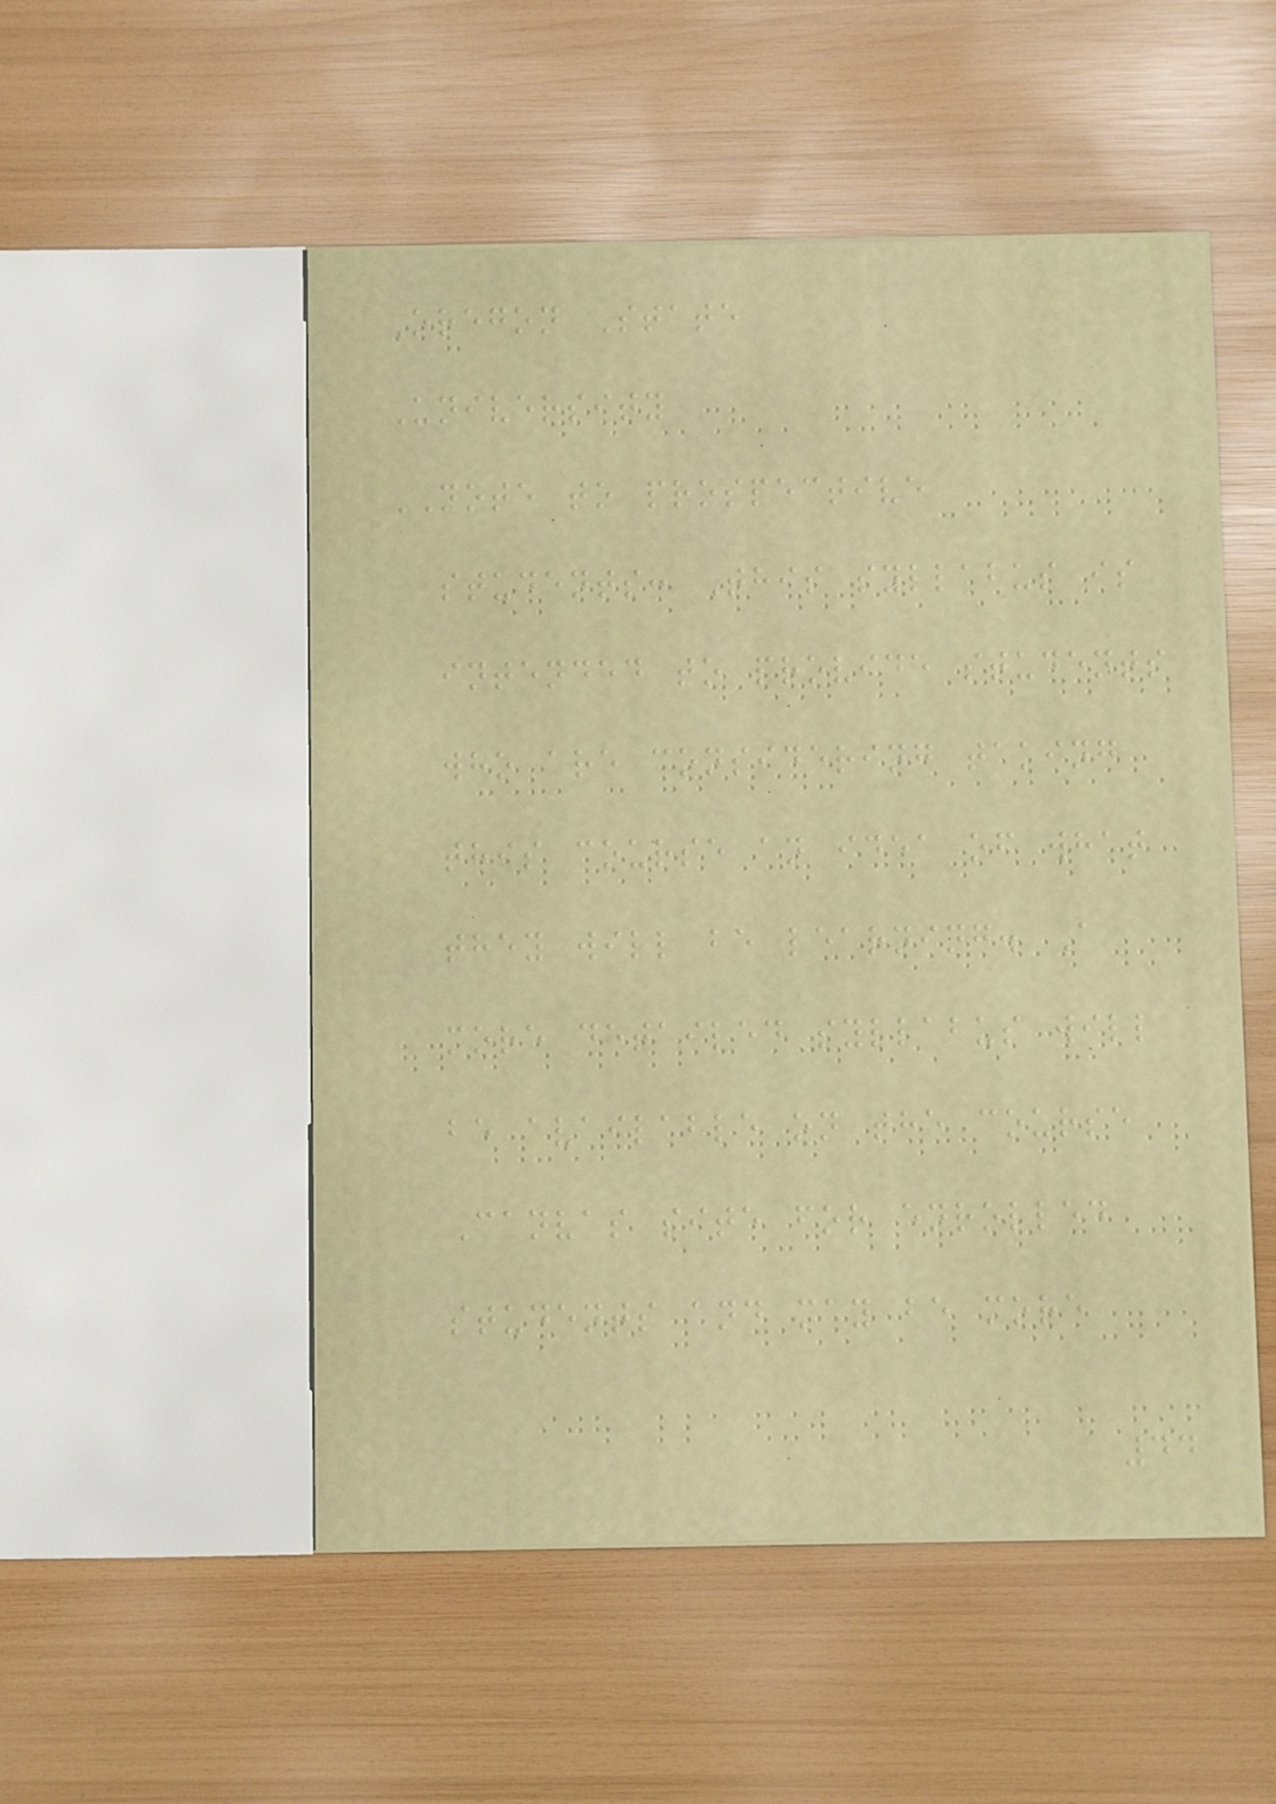Oregon State
University
NOTE to prospective
students: This syllabus is
intended to provide students
who are considering taking
this course an idea of what
they will be learning. A
more detailed syllabus will
be available on the course
Canvas site for enrolled
students and may be more
44
